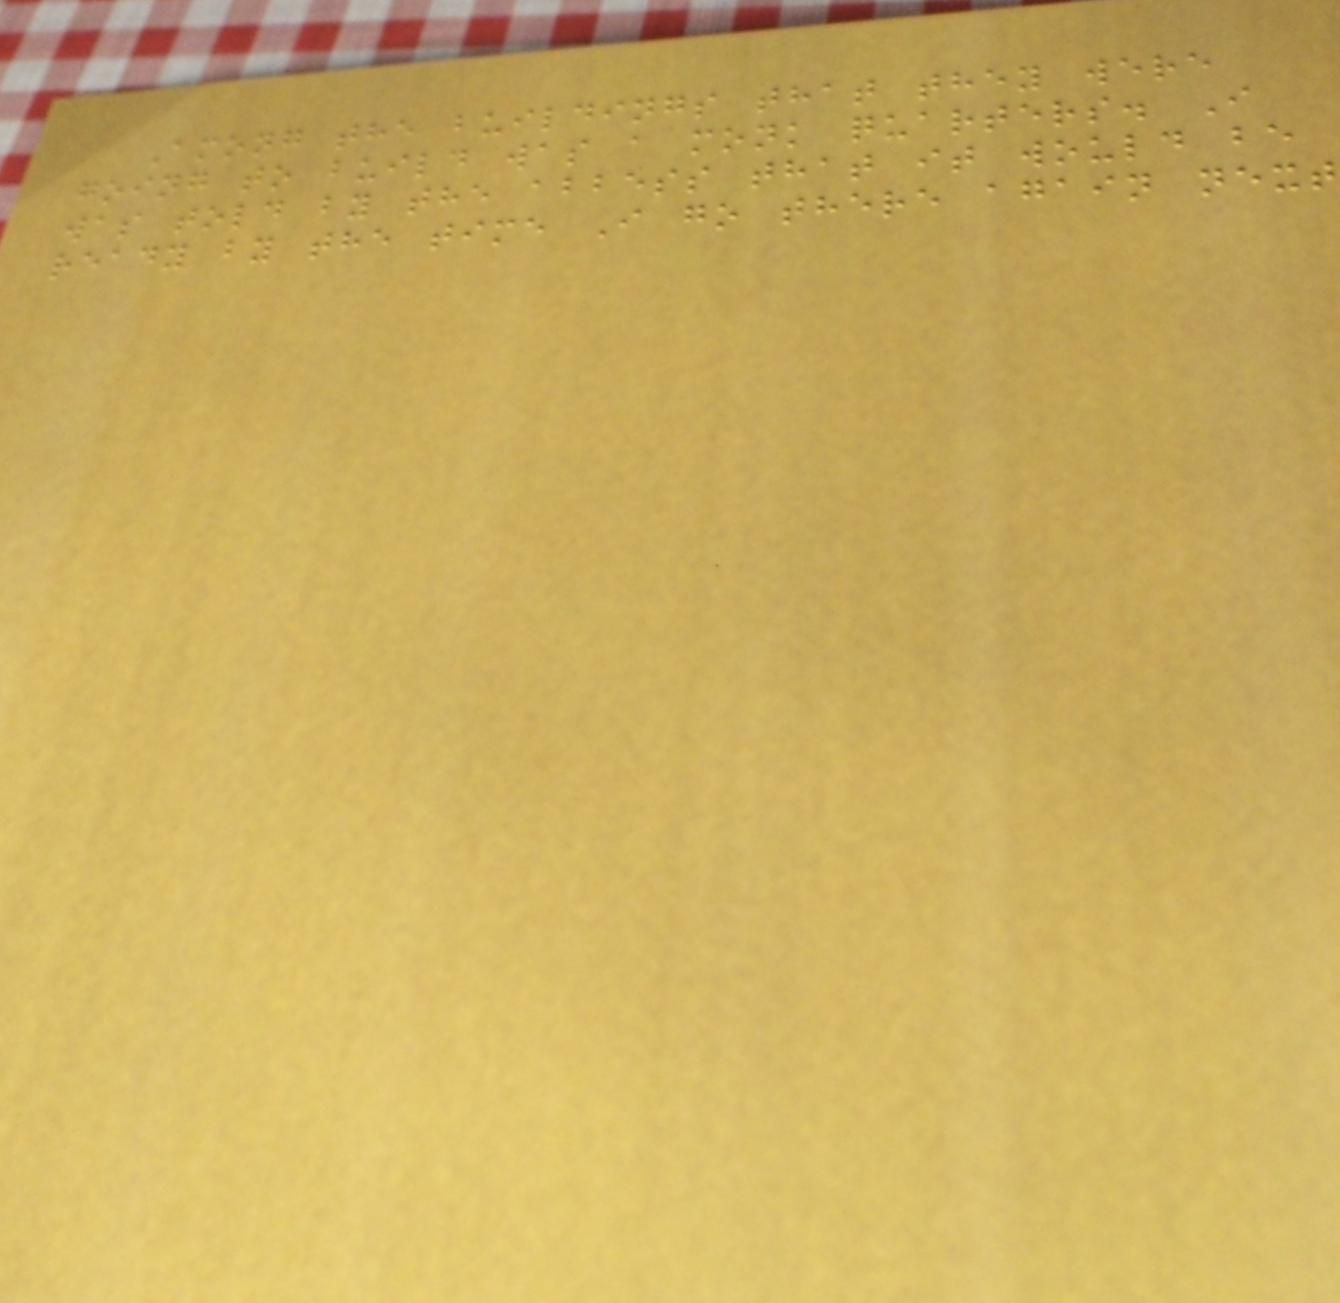Among the buildings that they were
going to build was a monk quarters. I
was told by the abbess that it would be
ready by the time I go there again next
